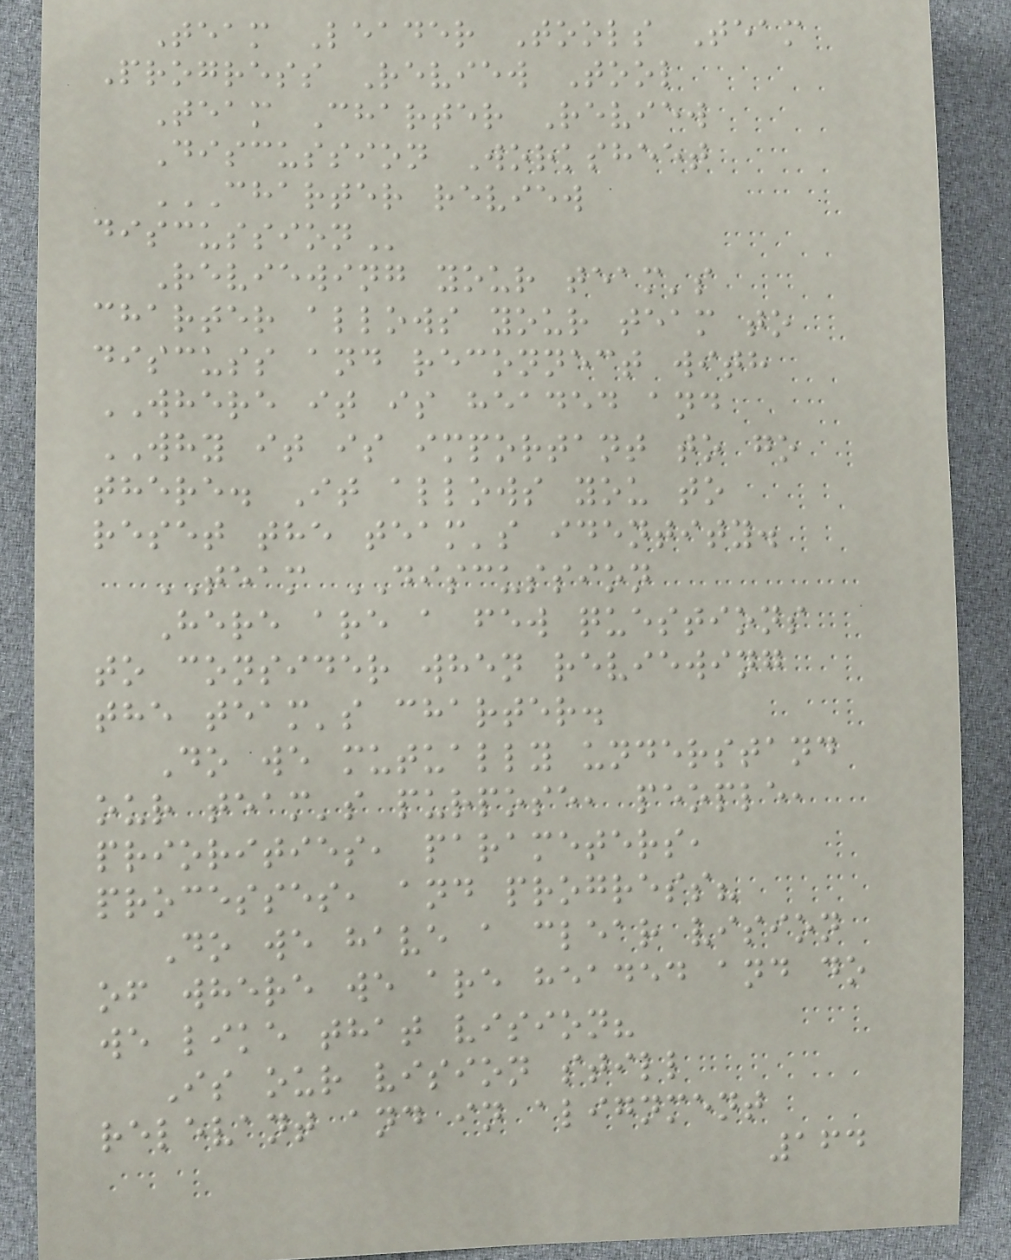Team Leader Tools Team
Progress Review Tool
Team Charter Review
Discussion Worksheet
CHARTER REVIEW
DISCUSSION
Reviewing your team's
charter allows your team to
discuss and reconnect with
WHERE it is headed and
WHY it is important to go
there. It allows you to
reset the team's identity.
TEAM DISCUSSION
Here are a few questions
to consider when reviewing
the team's charter.
Do we mutually understand
our team's purpose, people,
priorities, parameters,
processes, and progress?
Do we have a clear vision
of where we are headed and do
we like that vision?
Is our vision still
relevant and in alignment
164
